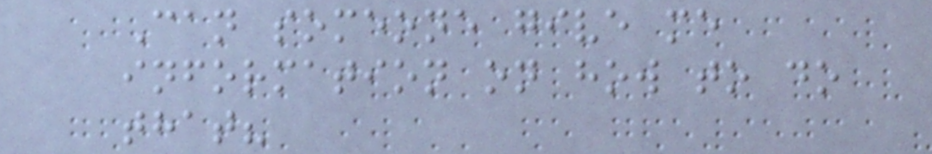Can someone give me
information on how to do
that?
